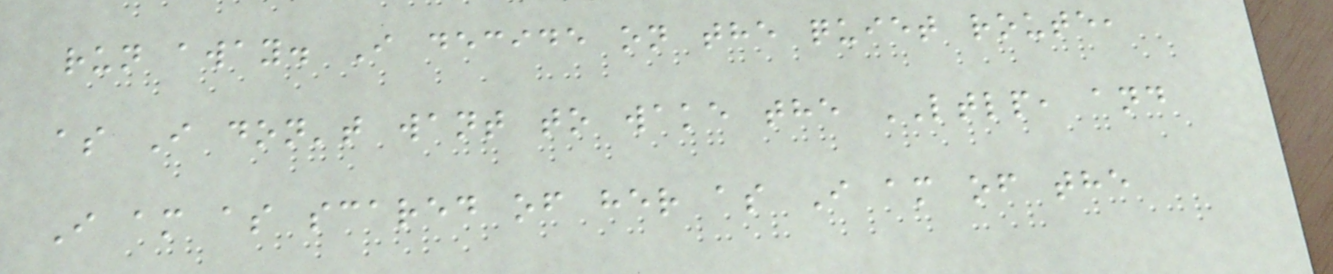run away. I decide on the quiet route,
as I don't want to wake the LTLP, and
I am as scared of her as I am of the
